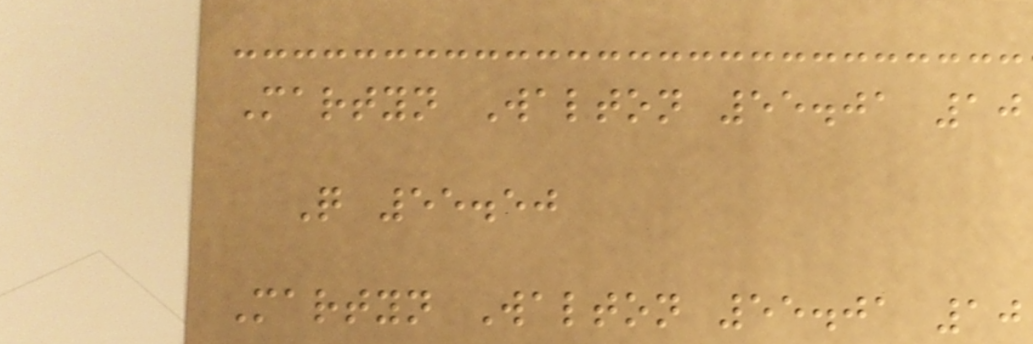Martyn Walton 55.01 10
Q 55.50
Martyn Walton 55.01 10
